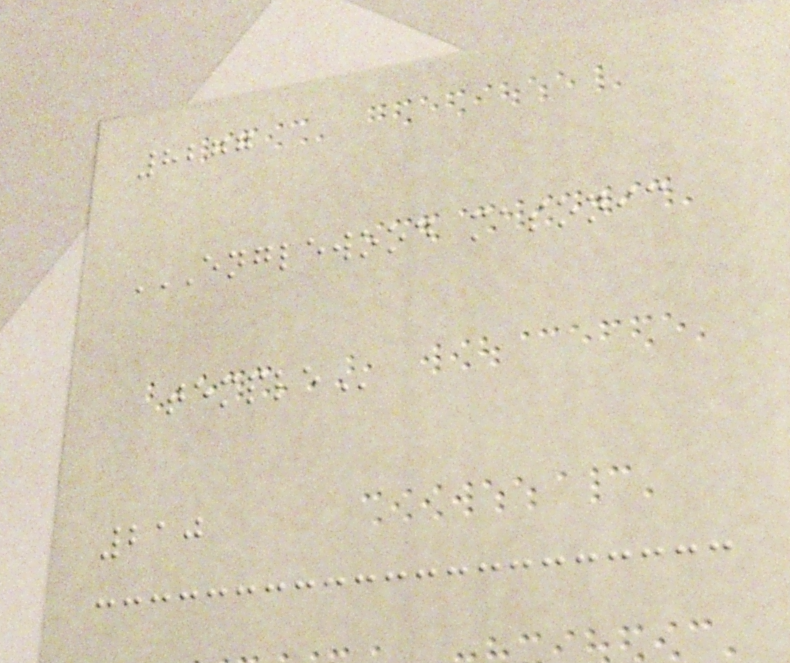8277
ENGLEWOOD MASONIC
TEMPLE
210
